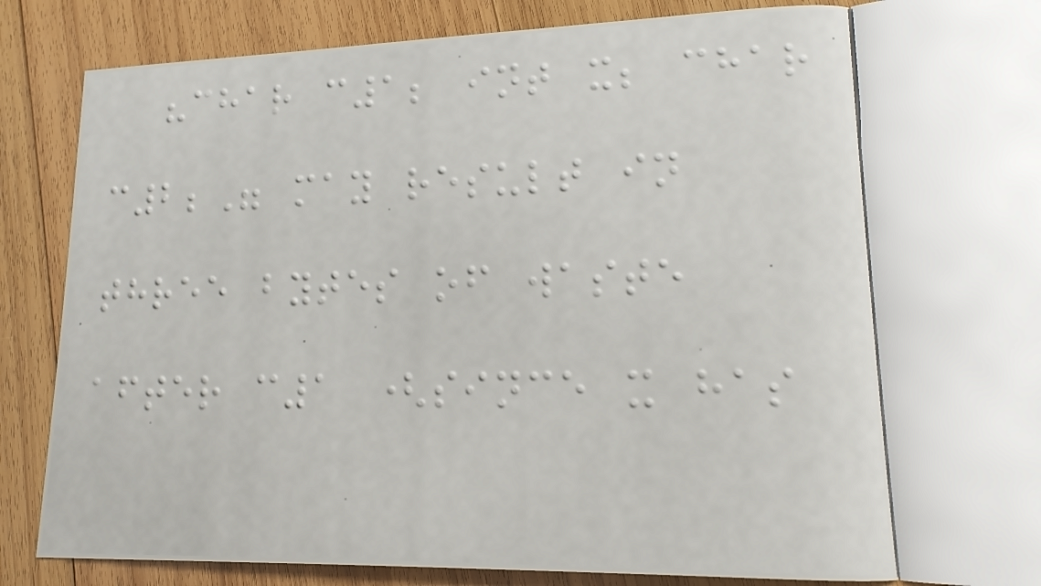"char c1; int x; char
c2;" may result in
three bytes of waste
after c1 (since x has
